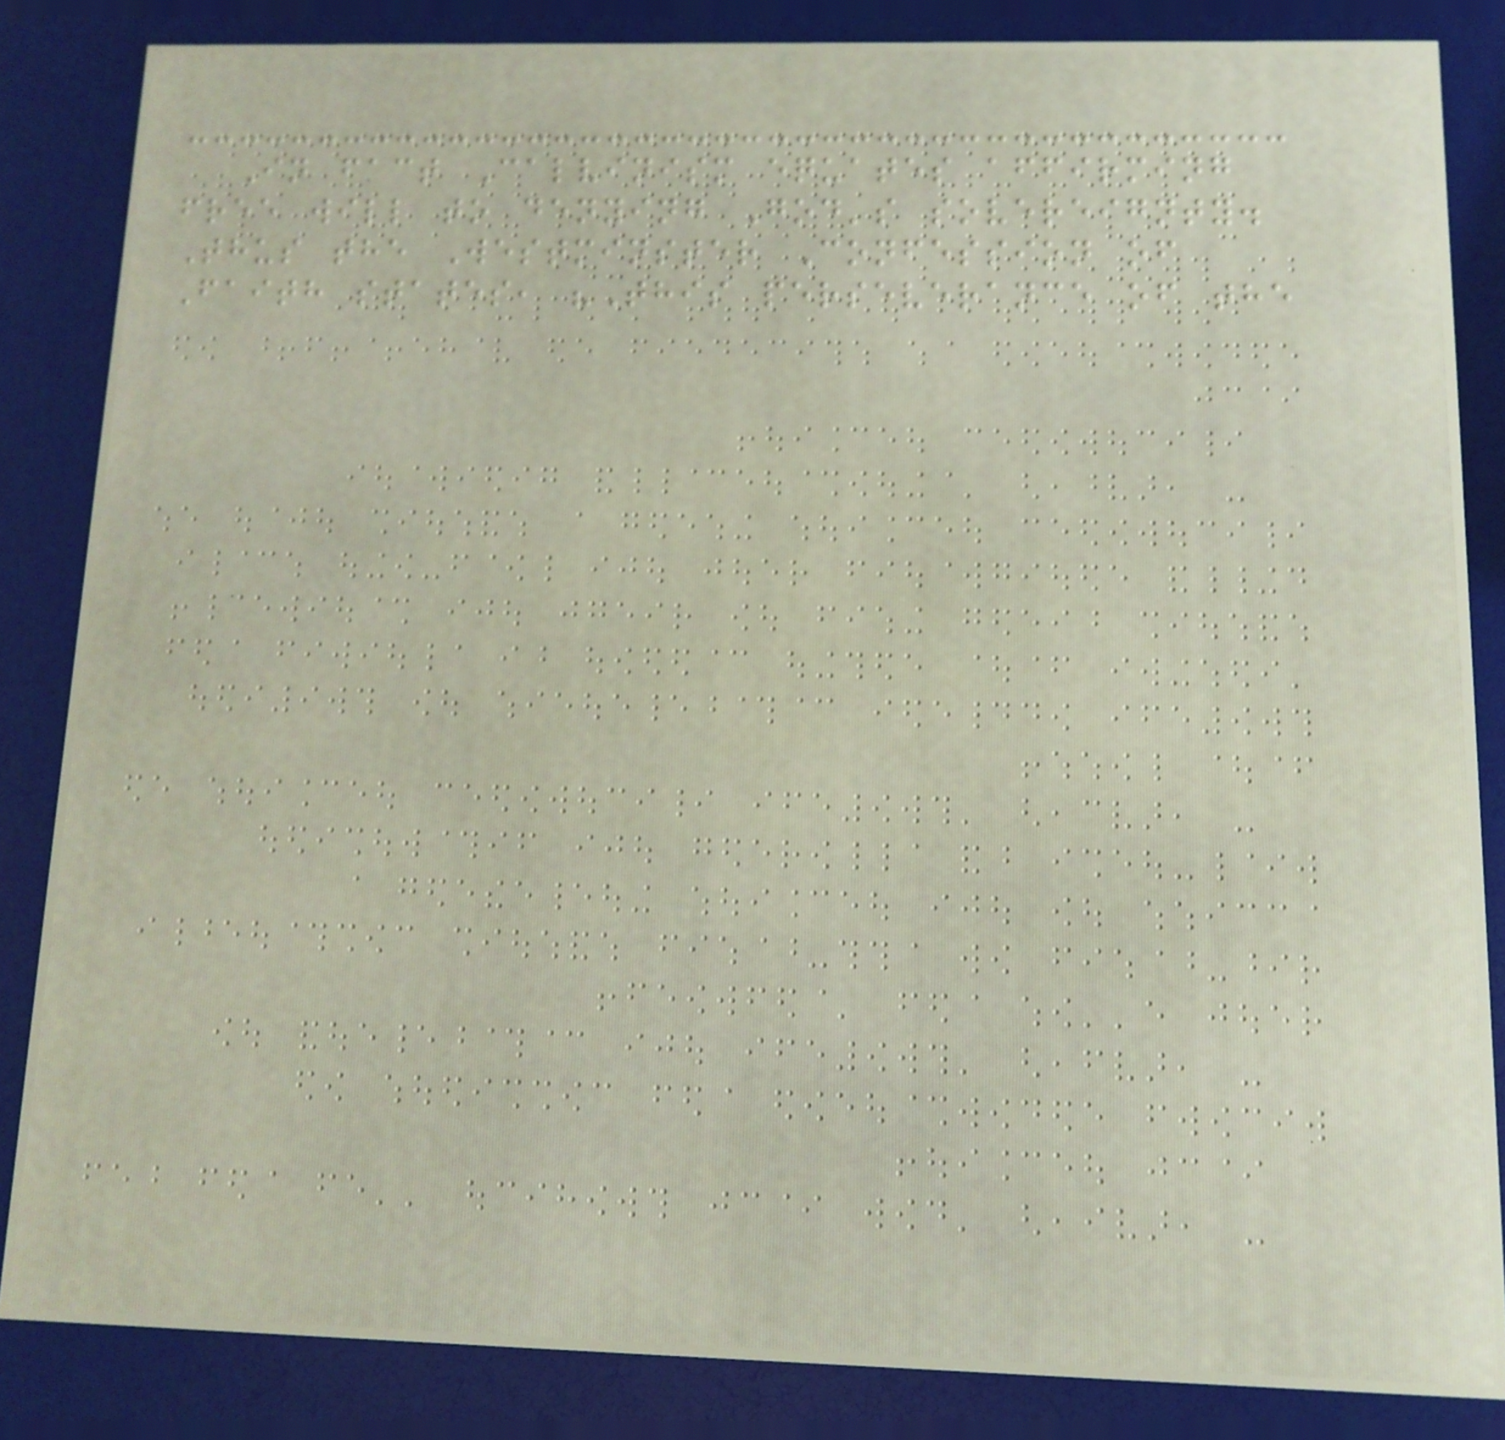In fact Calvinism equates affirming
free will to denying God's sovereignty.
Thus the Westminster Confession of
Faith states, "This perseverance of the
